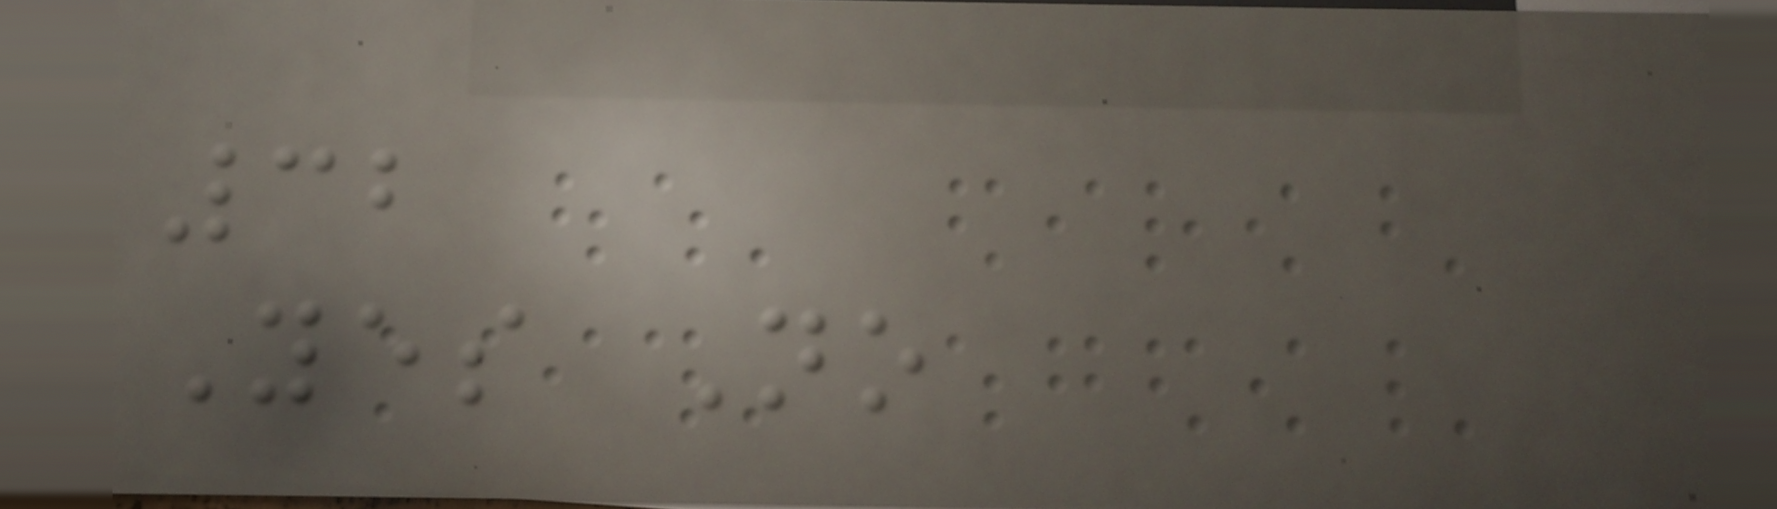32
Yes No
